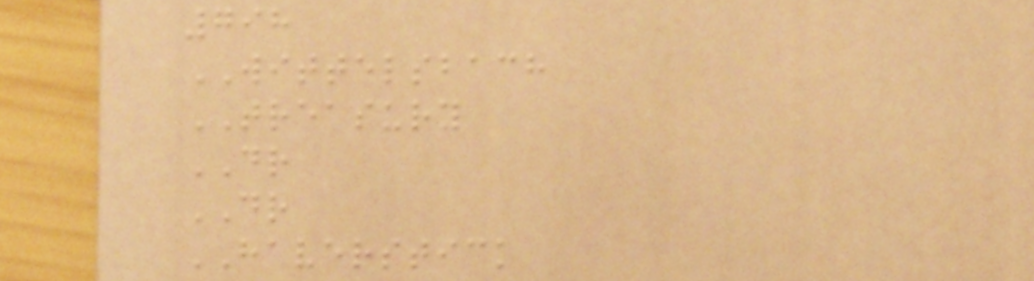798
WITTELSBACH
TREASURY
DR
DR
HAVERSTICK
